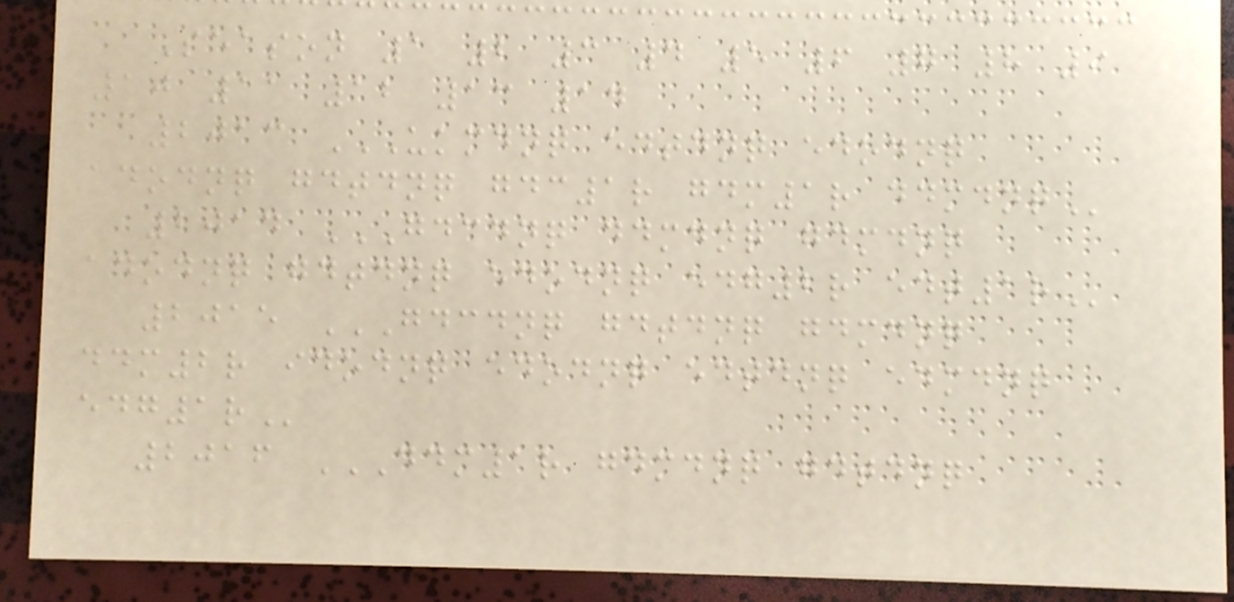Season 1 2 3 4 5 6 7 8 9
10 11 12 13 14
2013 UKMDNQ EDTDNQ EDODNQ
ADODNQ GDTDNQ GDC1R GDM1R DDMDNQ
2014 GDCDNQ DDMDNQ GDMDNQ
ADODNQ GDTDNQ EDODNQ EDG2R EDT1R
2015 GDCDNQ GDTDNQ GDMDNQ
DDM2R IDODNQ EDODNQ EDTDNQ EDMDNQ
EDG1R
2016 DDM1R GDMDNQ GDTDNQ
